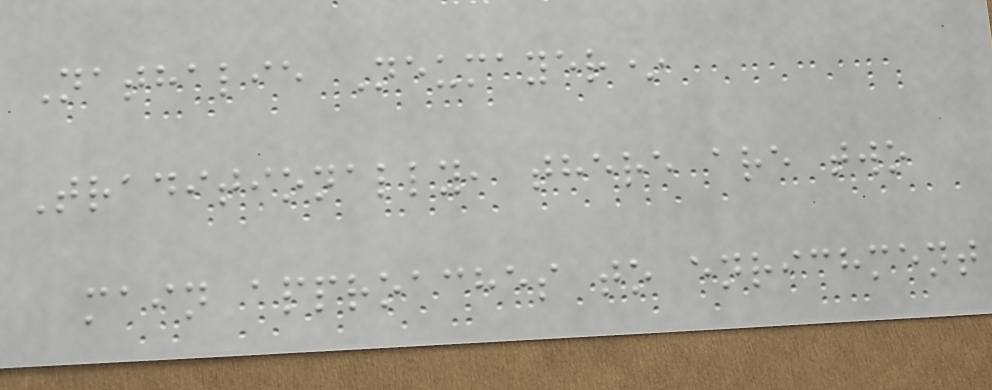Nathalie Neumayer*
Traditionally, there are two
main approaches to enrichment
